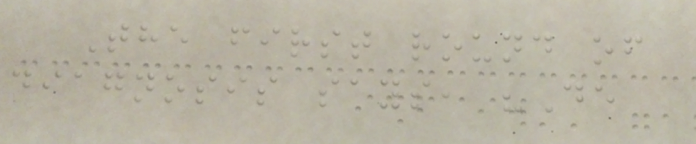The first round of
diagnosis says, "De
